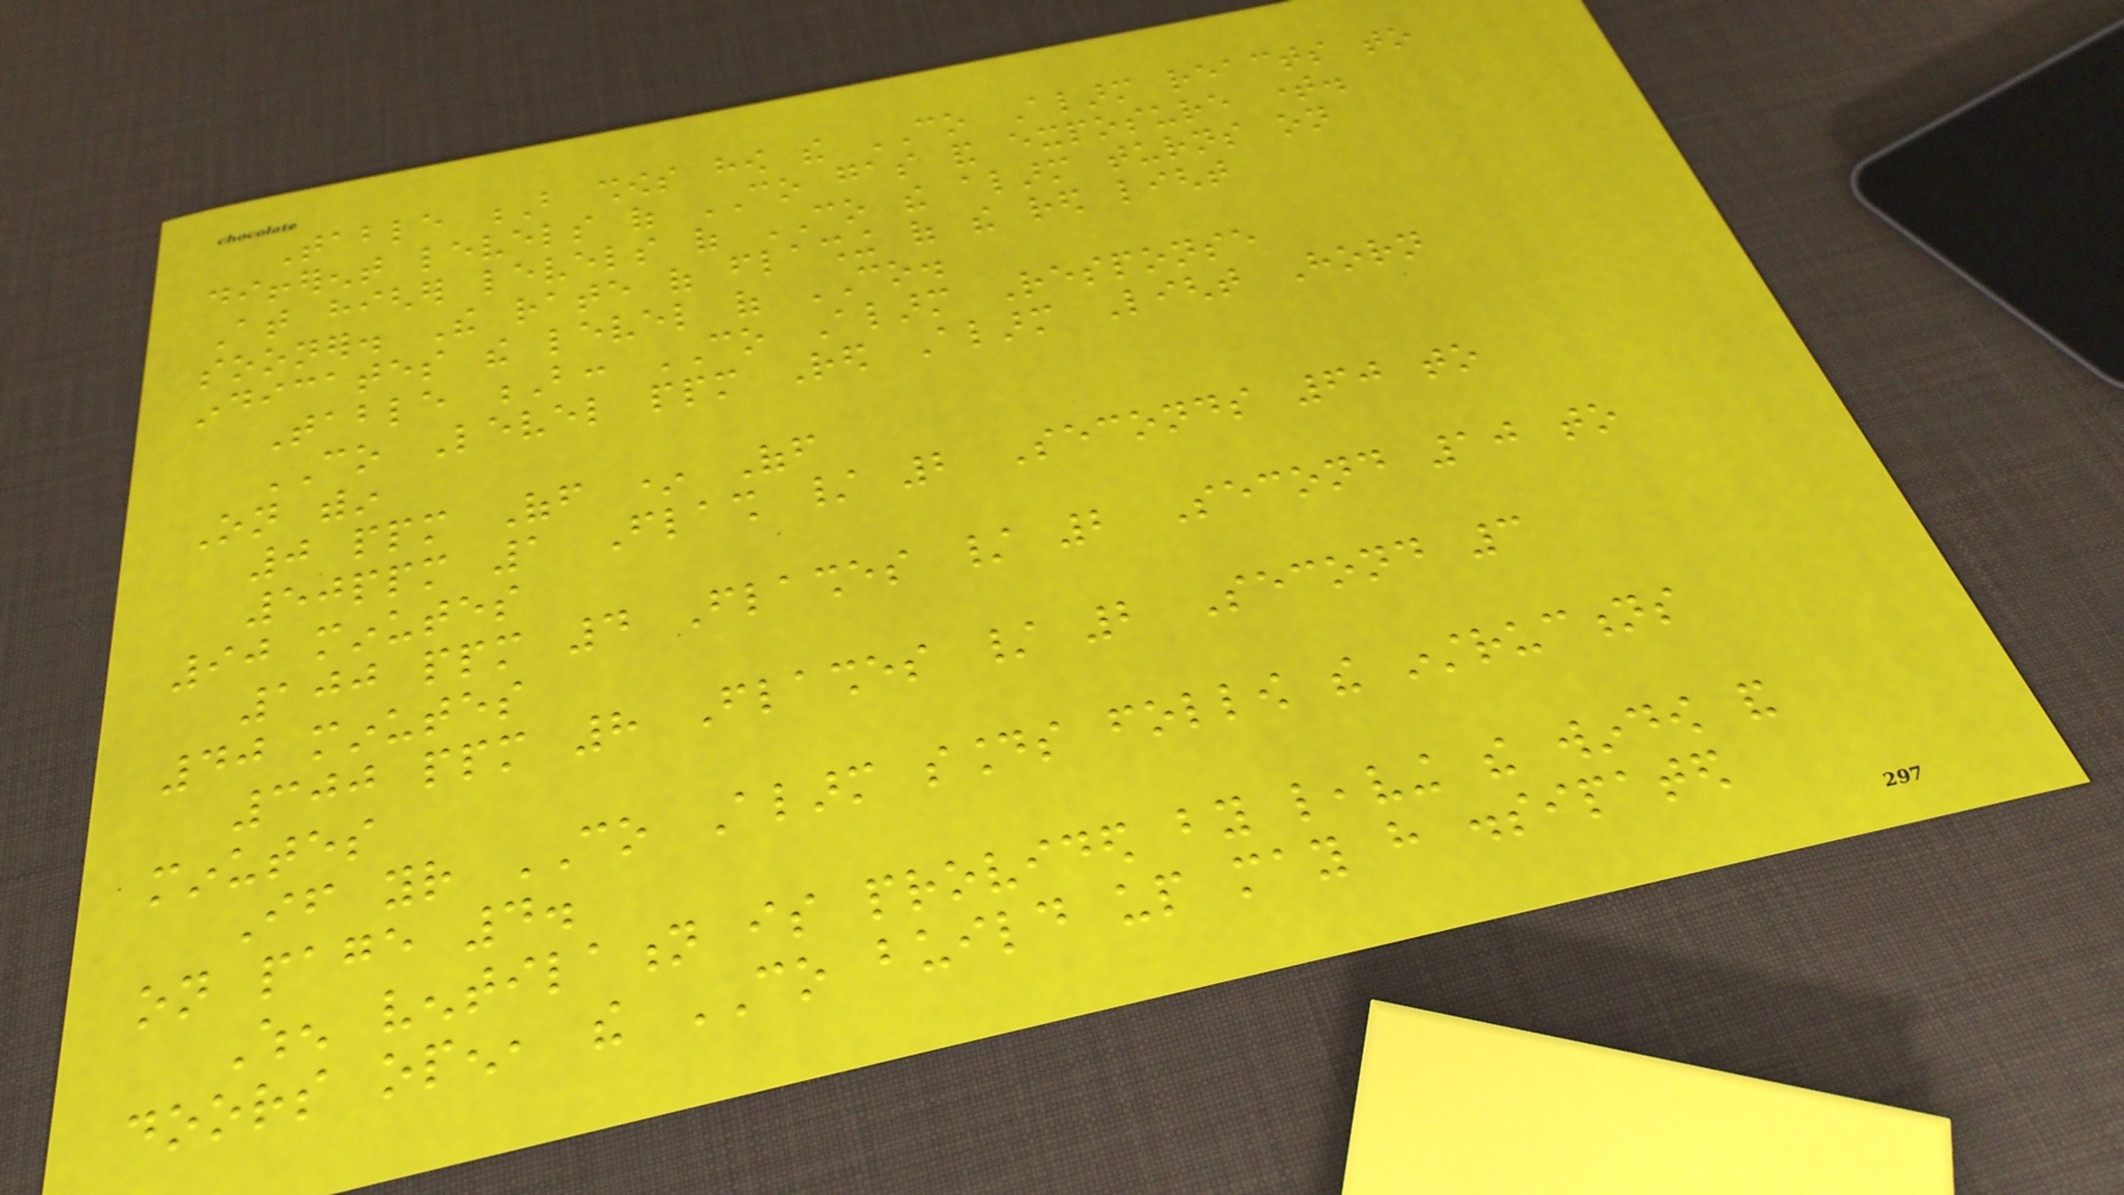Table B shows how the CO Alarm reacts to
different levels of CO gas and exposure time.
At higher levels of CO the alarm turns on
sooner. The rate of flashing of the red light
indicates the level of CO.
Table B: CO Alarm Response
CO Level ppm Red Alarm Light Horn
On within
0 ppm Off * Off
50ppm 1 Flash / 2 Seconds 60 to
90 minutes
100 ppm 4 Flashes / 2 Second 10 to
40 minutes
300 ppm 8 Flashes / 2 Second 3
minutes
If your CO Alarm sounds follow the instructions
on page 4.
When ventilation is provided by leaving the window and
doors open, the CO build up may have dissipated
